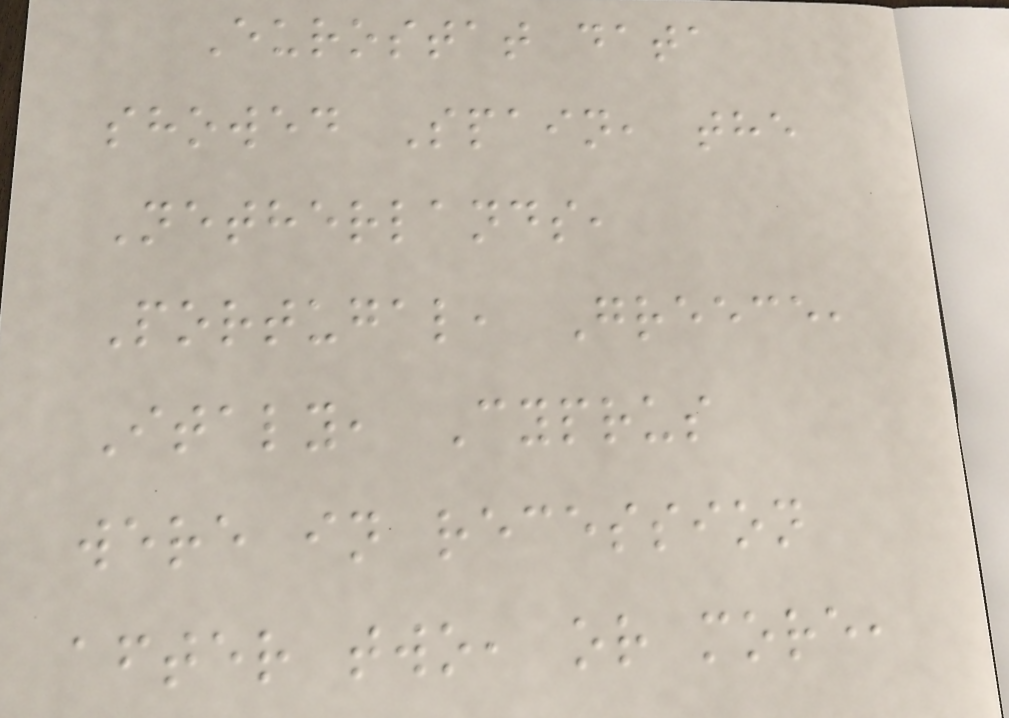Eurostat data
showed Spain, the
Netherlands,
Portugal, Greece,
Italy, Cyprus
were in recession
after two, or more,
